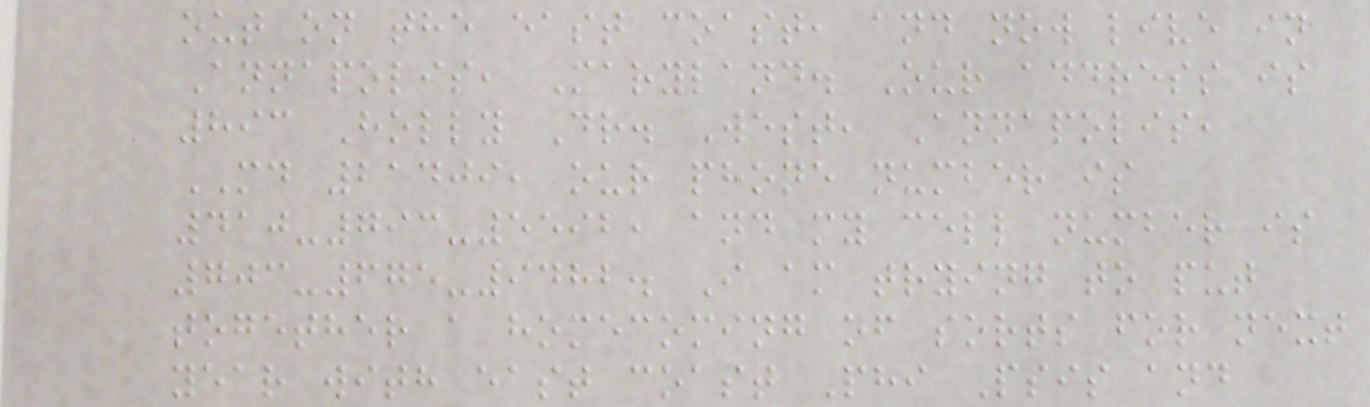out on the east coast, and now live in
Annapolis, Maryland. Our address is
893 Holly Dr. West, Annapolis,
MD 21409, our phone number is
410-793-5592, and my cell number is
703-675-9482. I am trying to put
together a homecoming of sorts for next
year with east coast Phi Psis and
